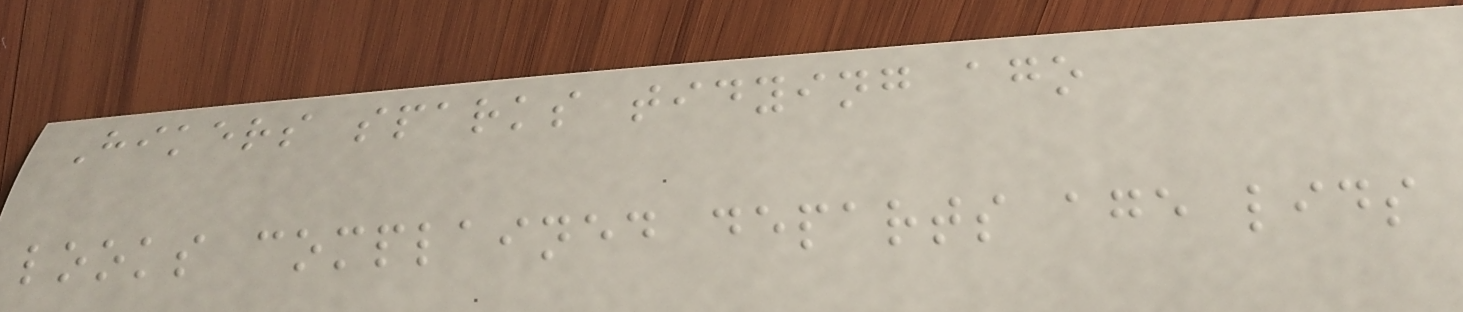Hikers sparks tidying ago
looks complained departs age lids
